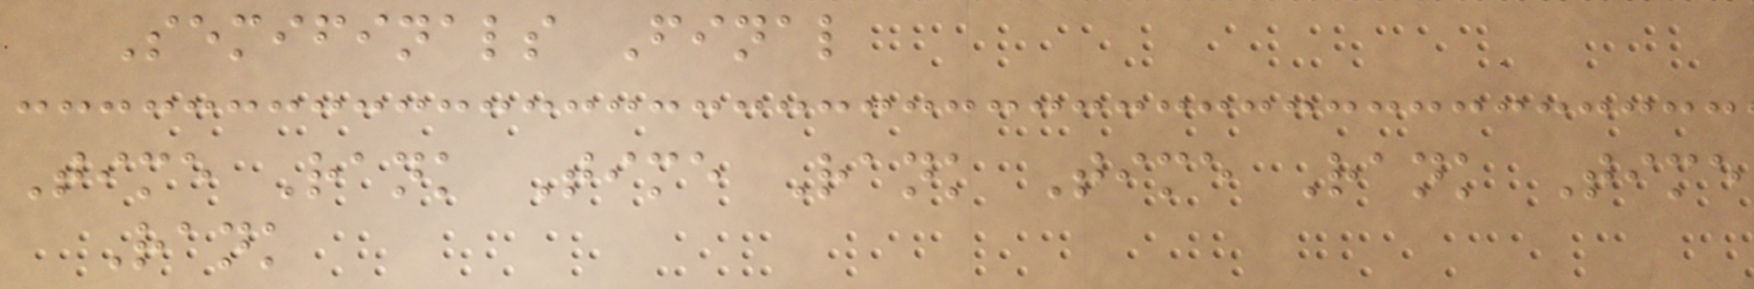Semifinals Final
Time Rank Time Rank Time Rank Time
Rank
